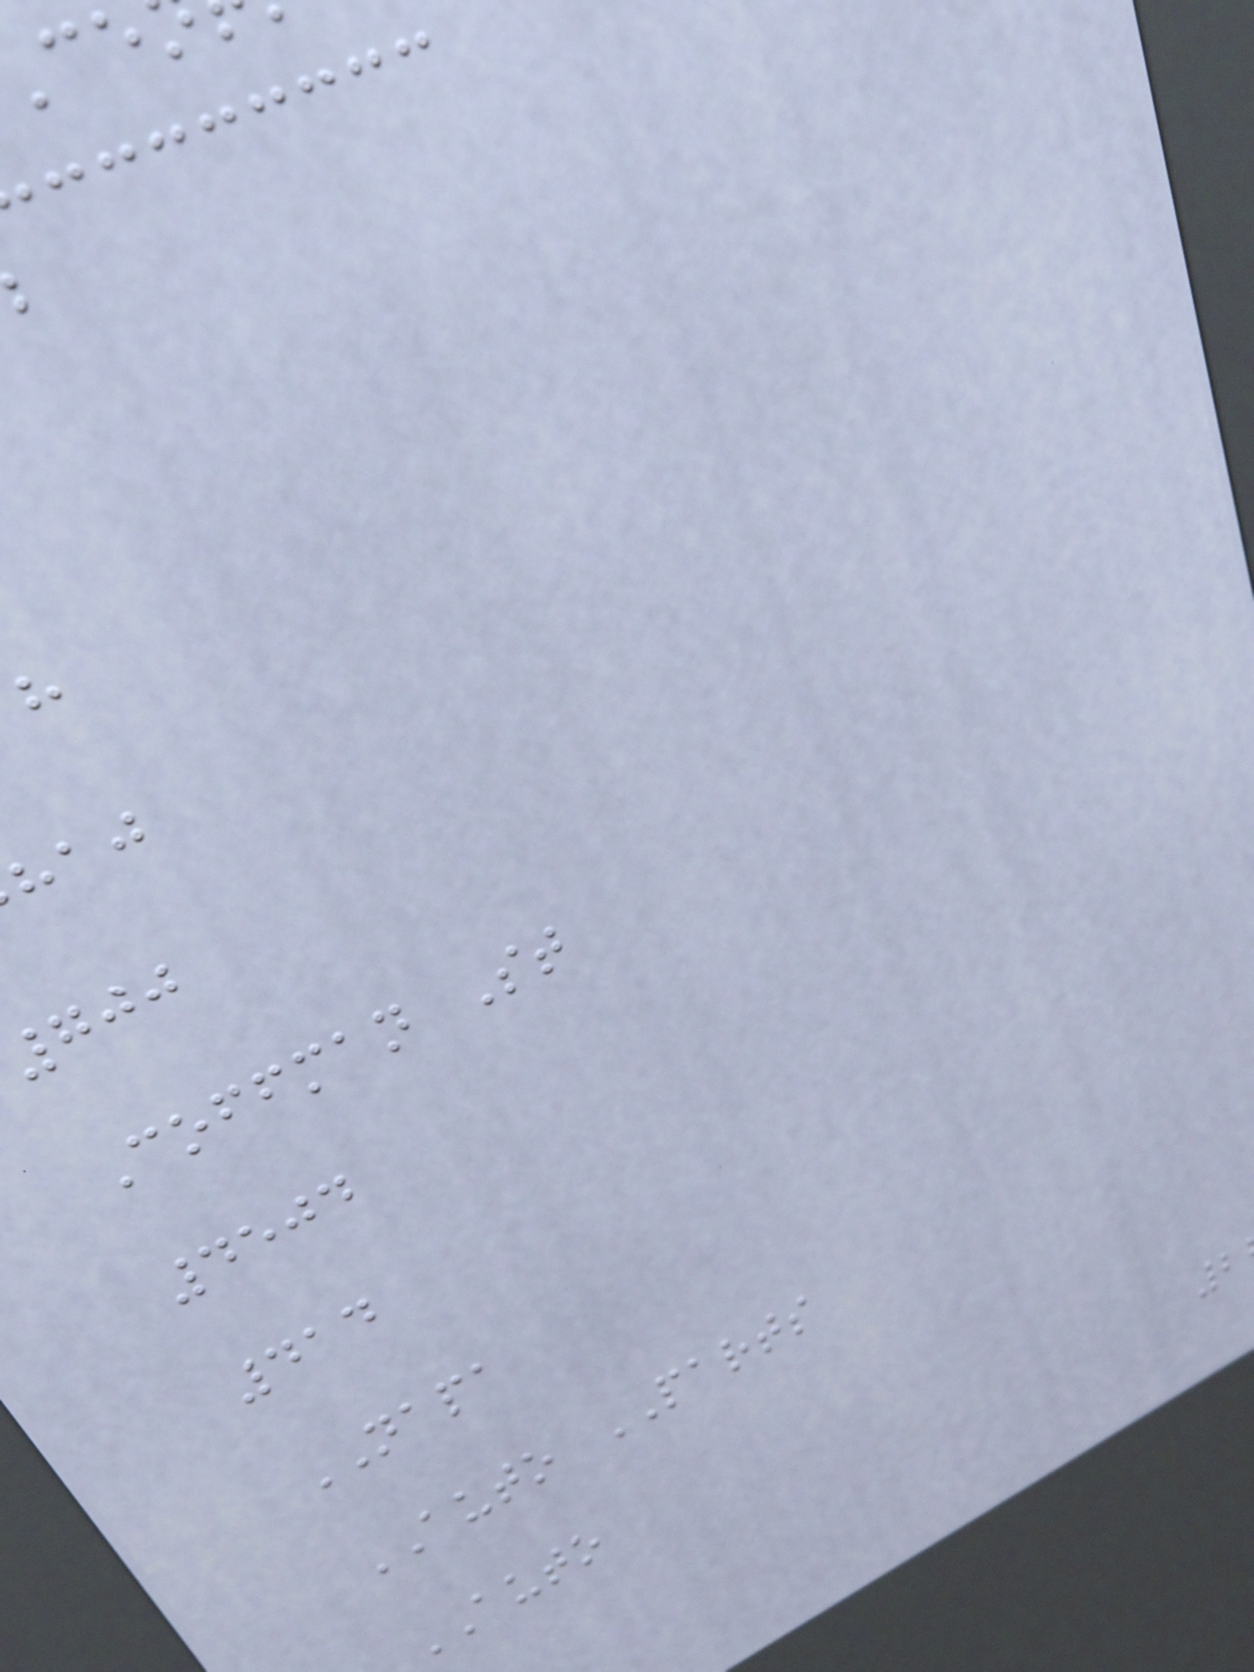700
Coffman St
4504
414
NAPA
AUTO PARTS
AUTO
